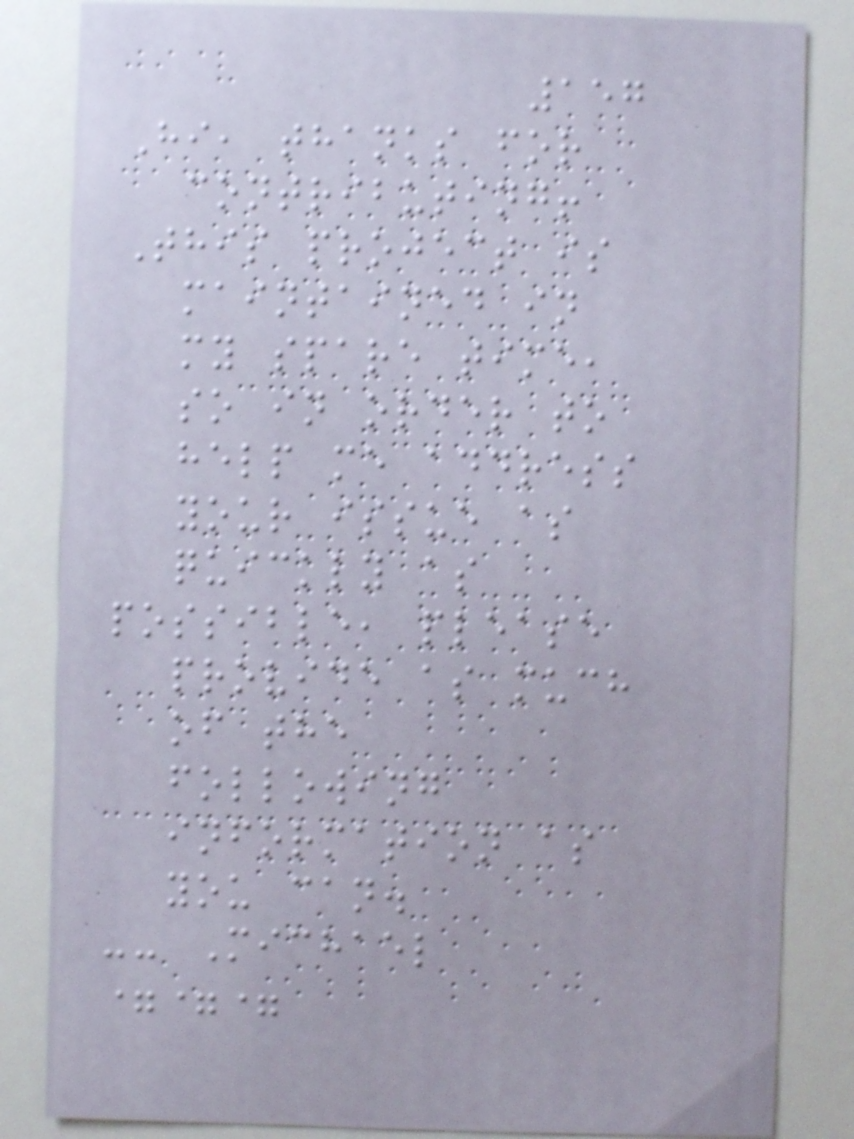157
Hi, thanks for
contributing!
This project is
maintained in
my spare time,
so in order to
help me address
your issue as
quickly as
possible, please
provide as much
of the
following
information as
you can.
-- Michael
===
